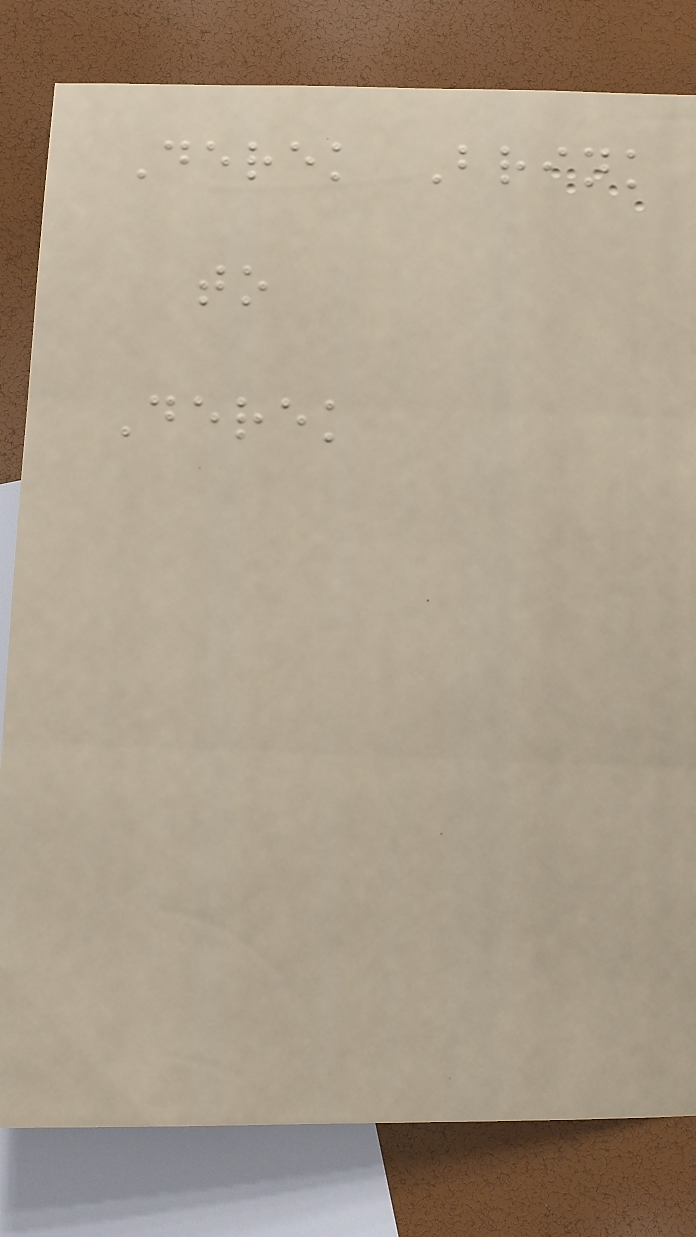Derek Brink
to
Derek
